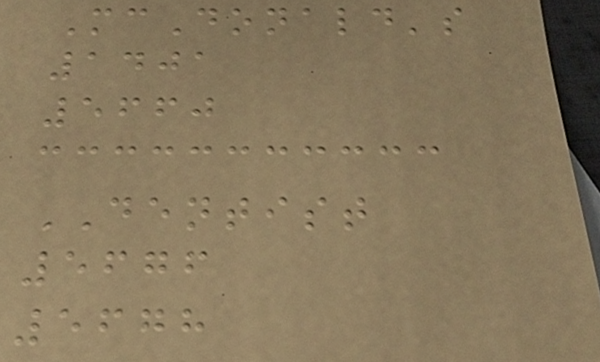McDonald's
1401
5660
DENTIST
5676
5678
